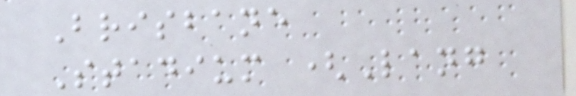Brisbane
Stadium (Lang
